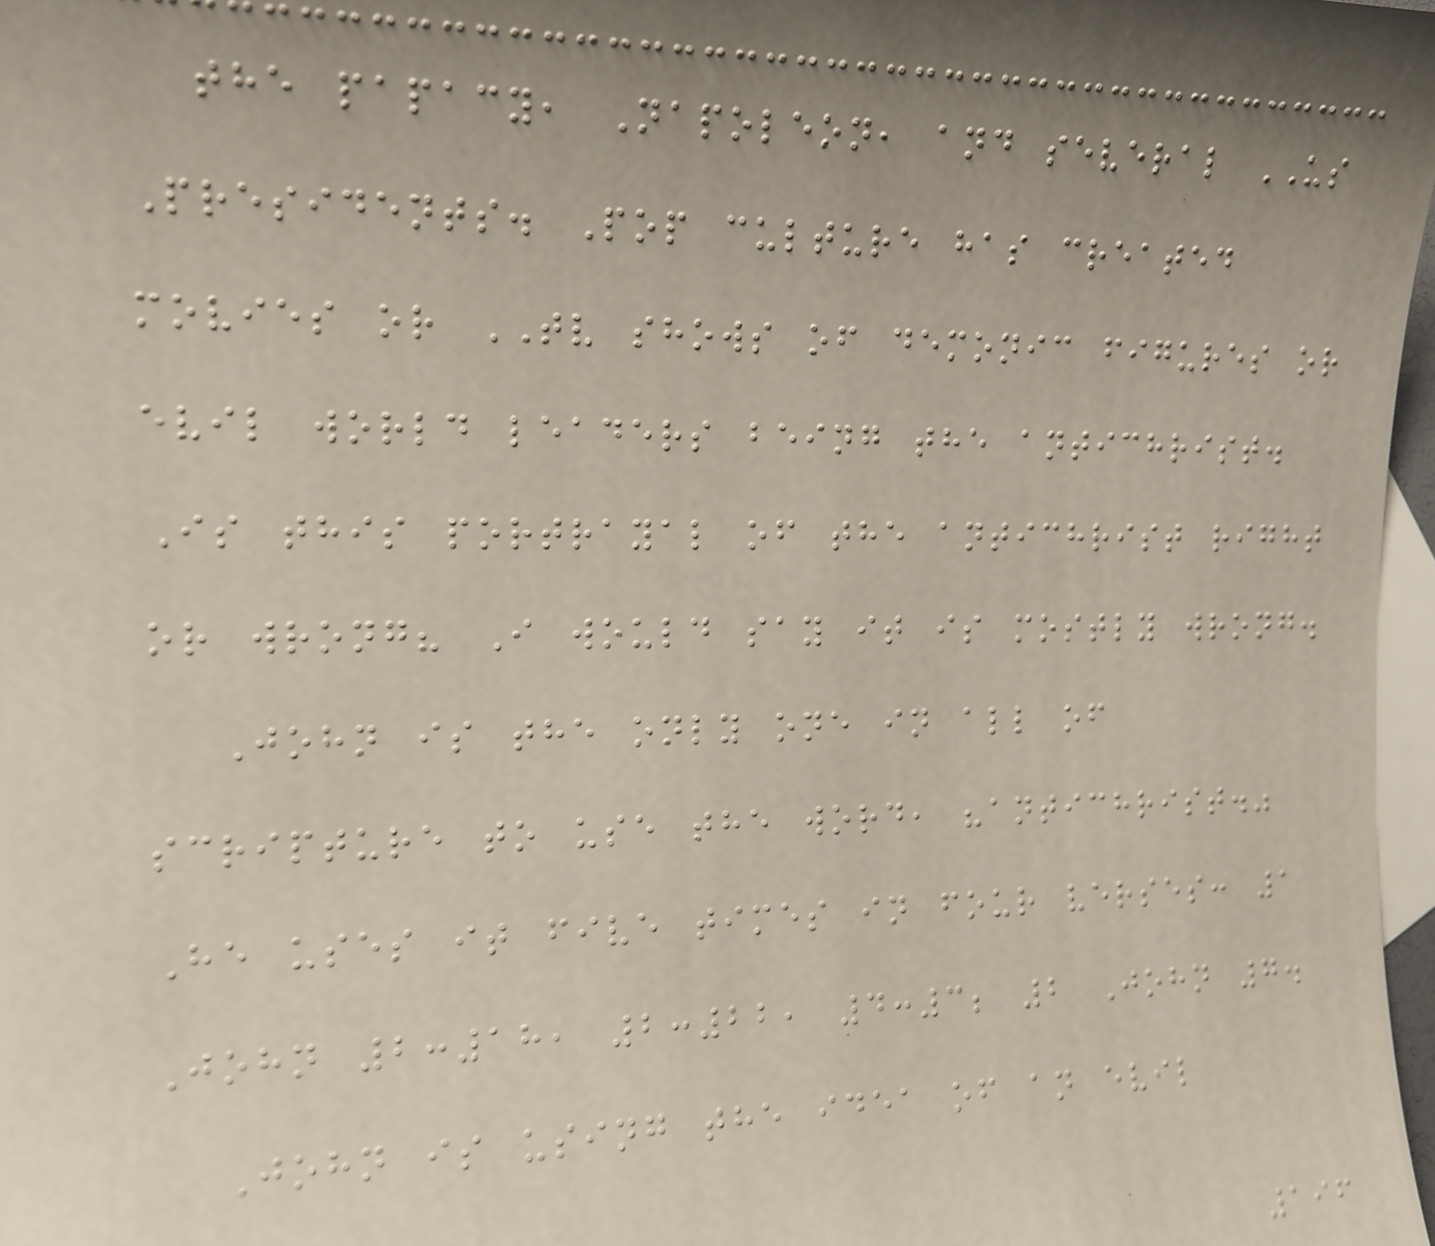the papacy, Napoleon, and several US
Presidents. Pop culture has created
movies or TV shows of demonic figures or
evil world leaders being the antichrist.
Is this portrayal of the antichrist right
or wrong? I would say it is mostly wrong.
John is the only one in all of
scripture to use the word, "antichrist."
He uses it five times in four verses: 1
John 2:18, 2:22, 4:3; 2 John 7.
John is using the idea of an evil
196
